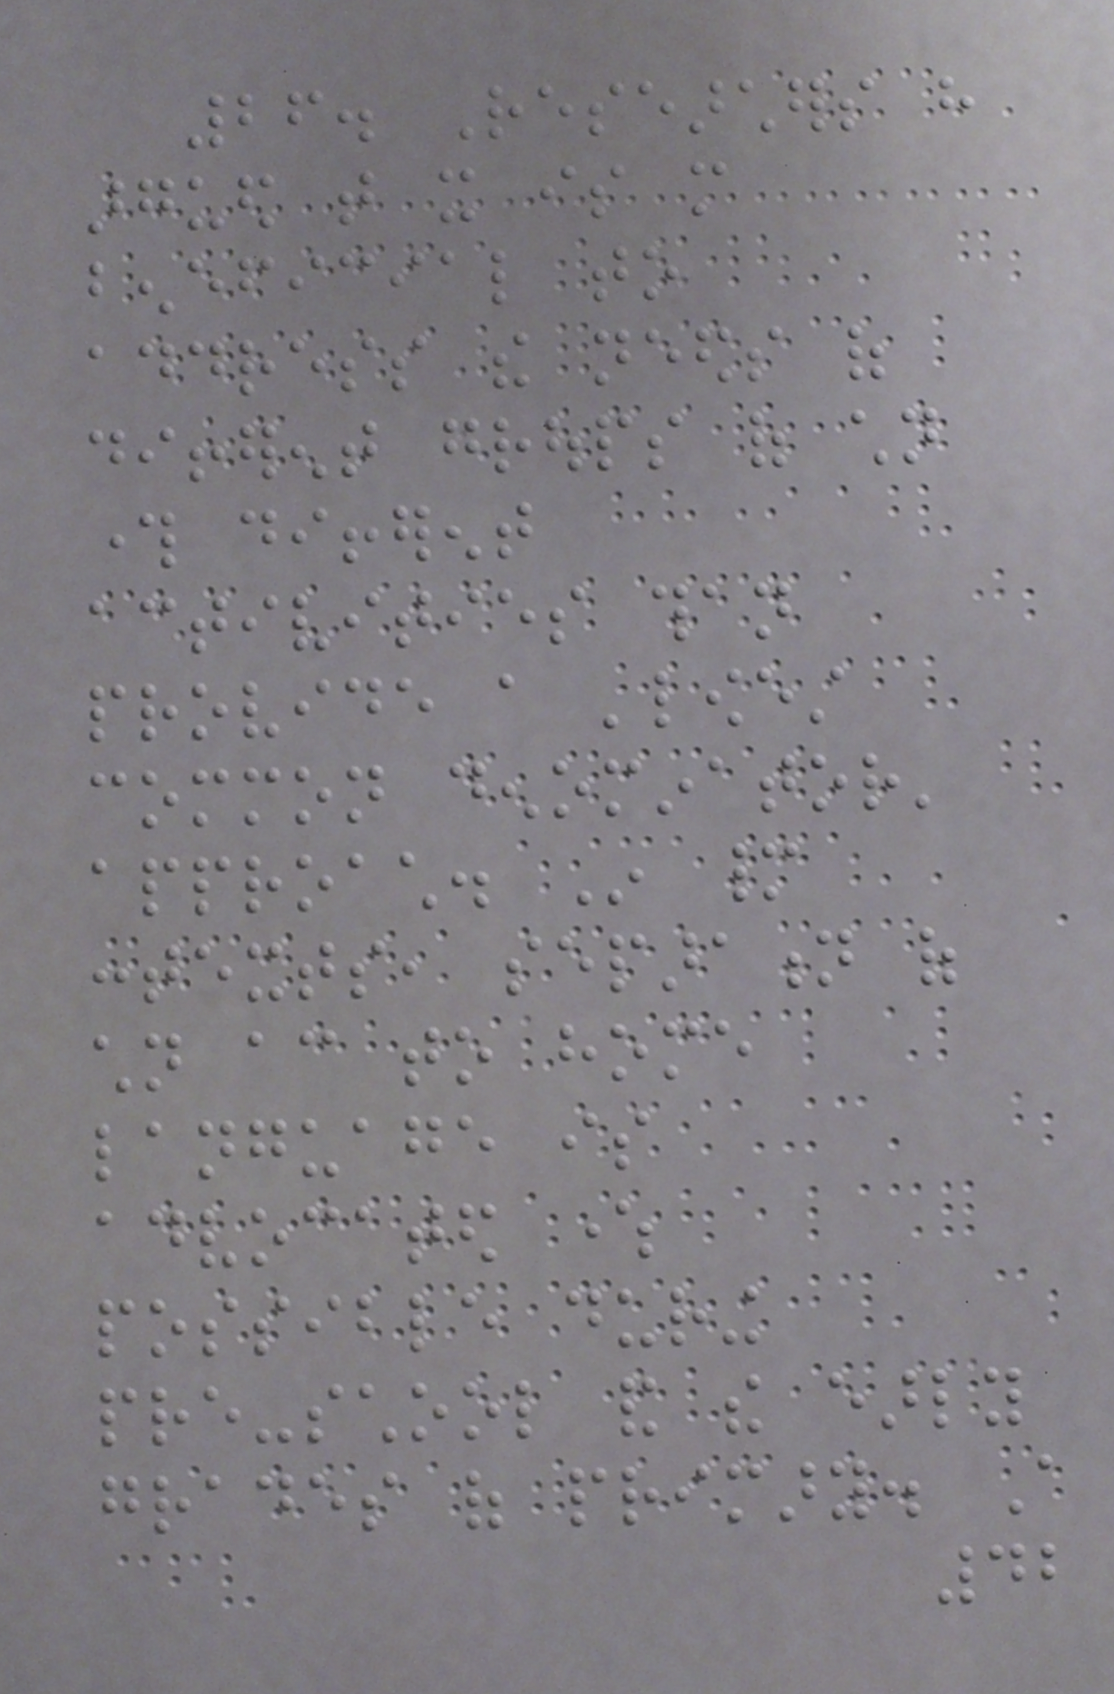26. Researchers have
argued that it is more
beneficial to
address the needs of
different groups of children
through different
activities than
provide a 'lowest
common denominator'
approach. In many
contexts, separation of
children according to home
language is
advocated where
possible during
pre-school and the early
grades of primary. A
42
